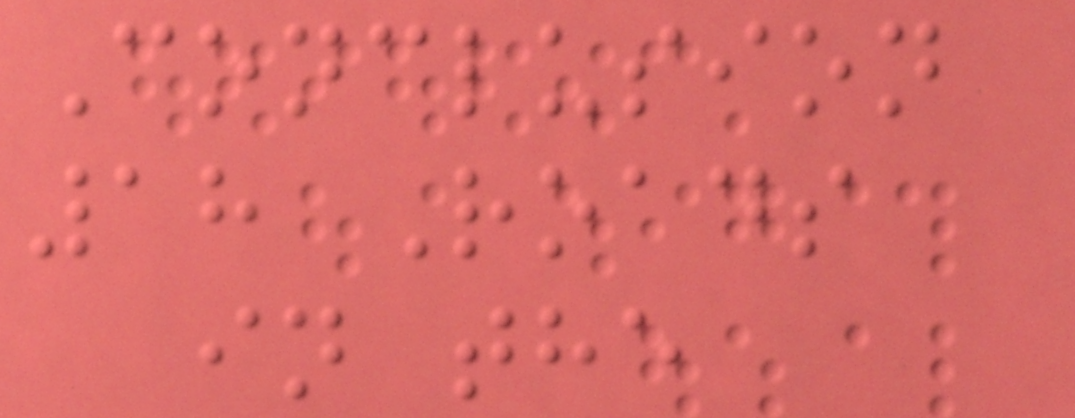Conclusion
18 Roads
in the
